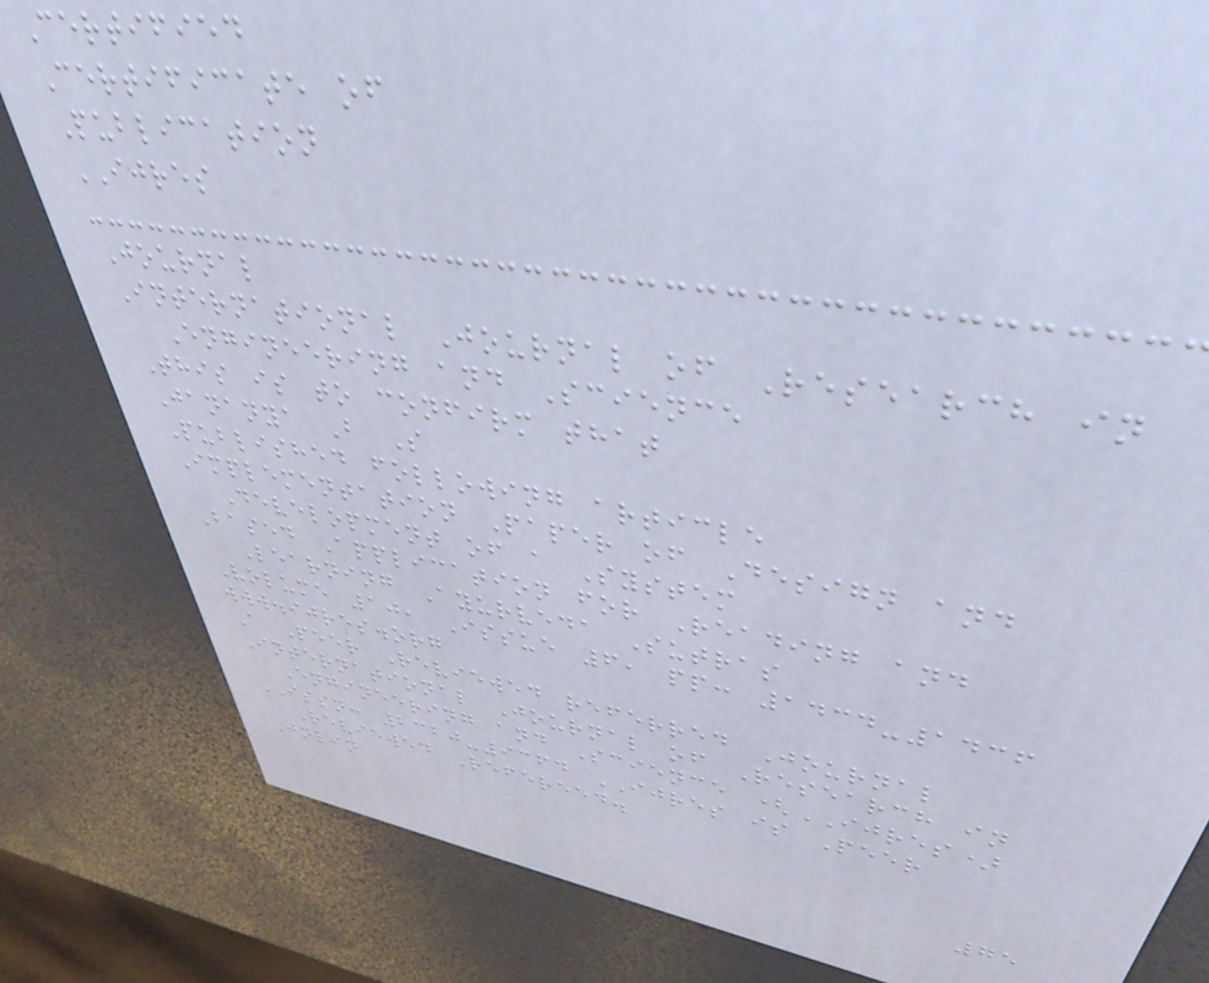Certified
Certificate of
Publication
IJRES
Journal
International Journal of Research in
Engineering and Science
This is to confirm that
Jananya B S
Published following article
Implementation Paper of Design and
Development of a System
Based Application for Reading and
Learning Ayurveda Sutras
Volume 10, Issue 6, pp: 1434-1436
www.ijres.org
A Peer Reviewed referred Journal
International Journal of Research in
Engineering and Science (IJRES)
ISSN: 2320-9364 IJRES is Peer
Reviewed Refereed.
Jnlin
75
